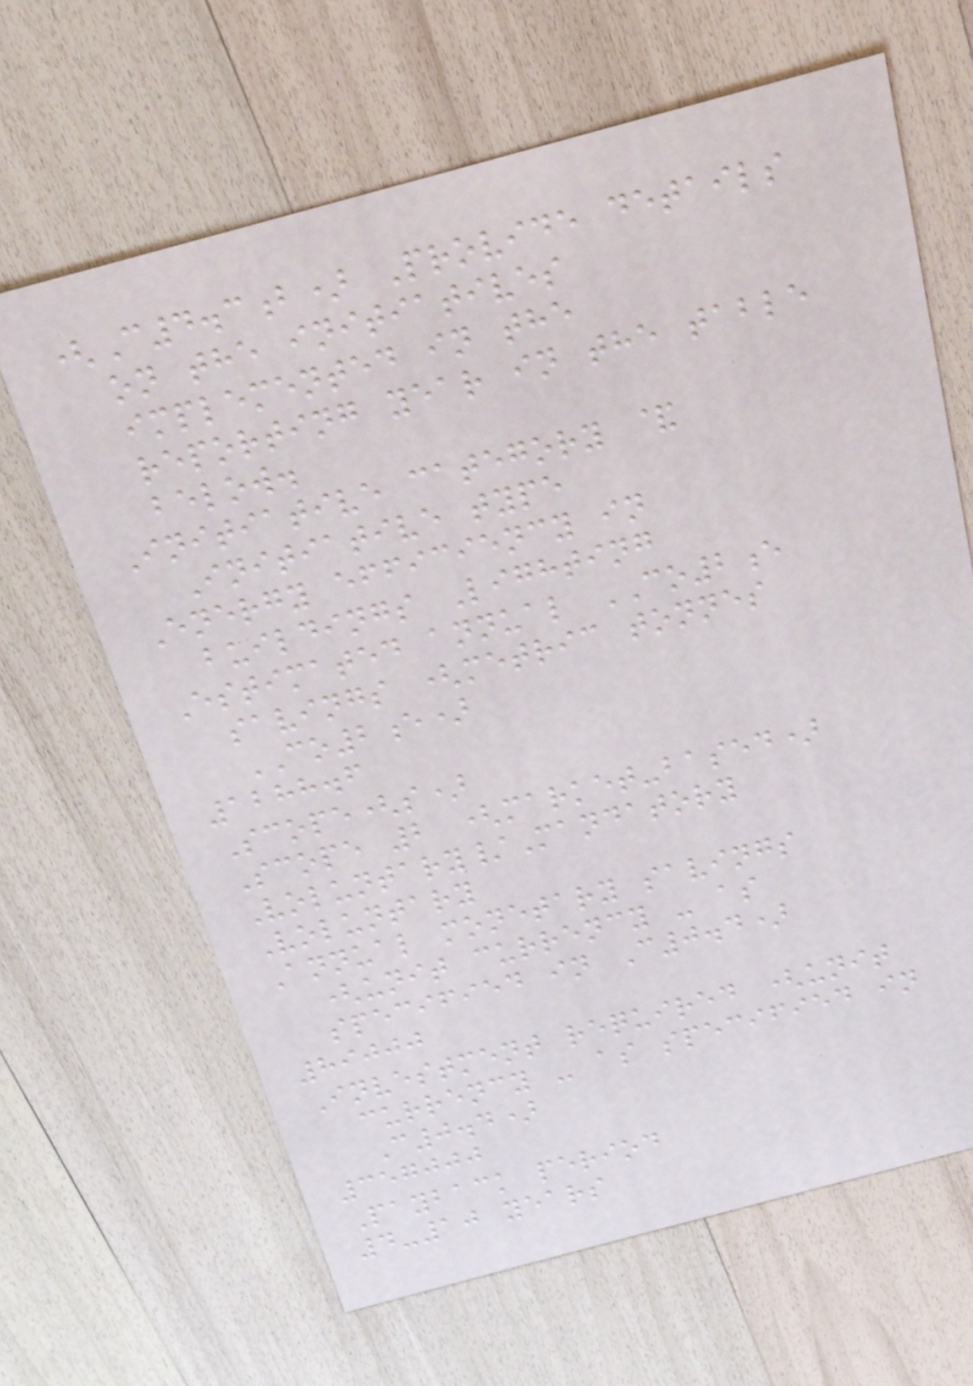(C4.3b) Provide details
on the initiatives
implemented in the
reporting year in the table
below.
Initiative category &
Initiative type
Energy efficiency in
buildings Lighting
Estimated annual CO2e
savings (metric tonnes
CO2e)
1288.6
Scope(s)
Scope 2 (market-based)
Voluntary/Mandatory
Voluntary
Annual monetary savings
(unit currency - as
specified in C0.4)
89000
Investment required (unit
currency - as specified in
C0.4)
357000
Payback period
4-10 years
